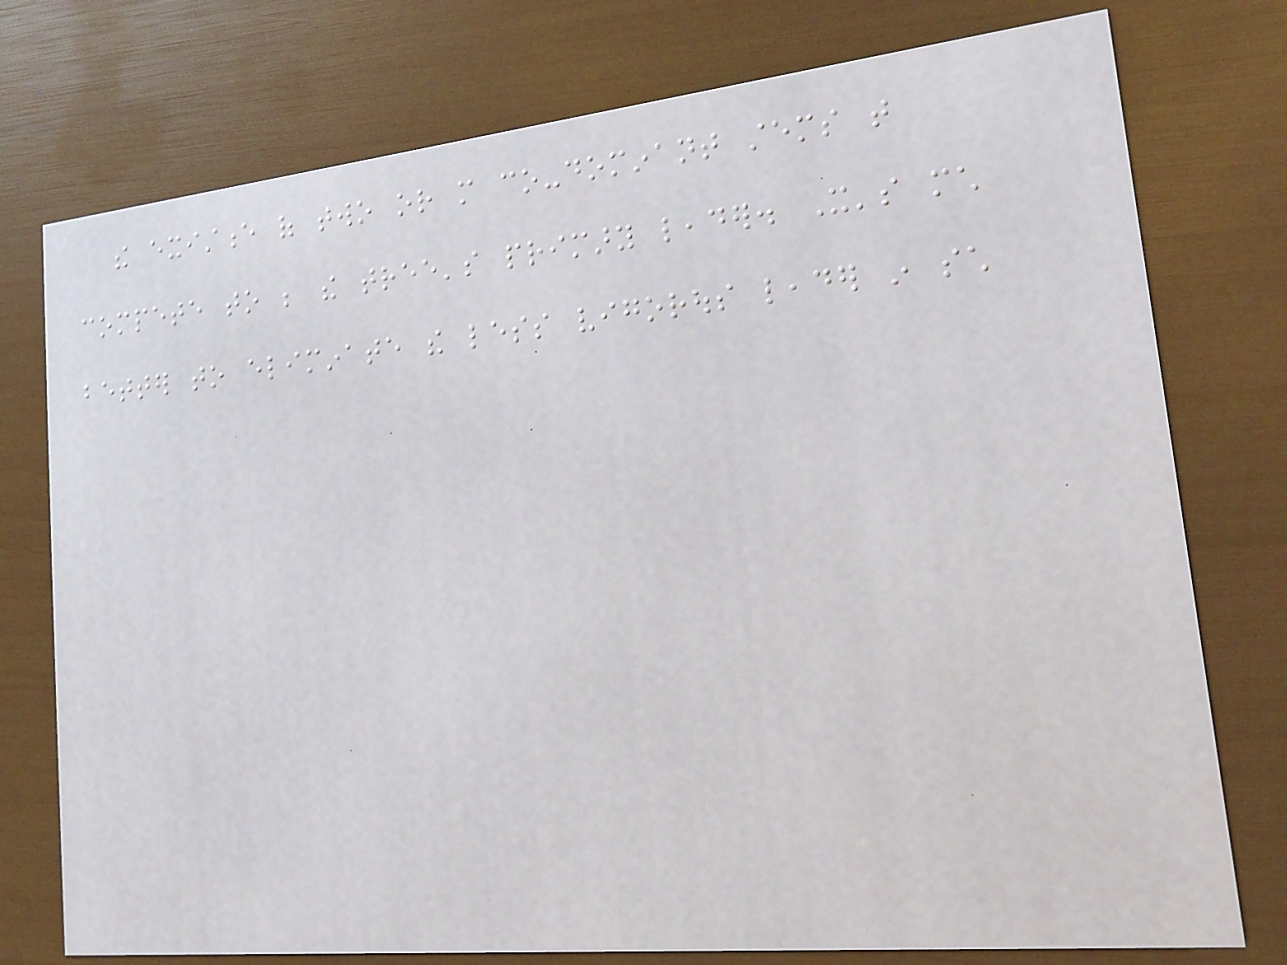the existence of two or more co-dominant stems that
compete to be the tree's primary leader. It's much
better to eliminate the less vigorous leader in such
